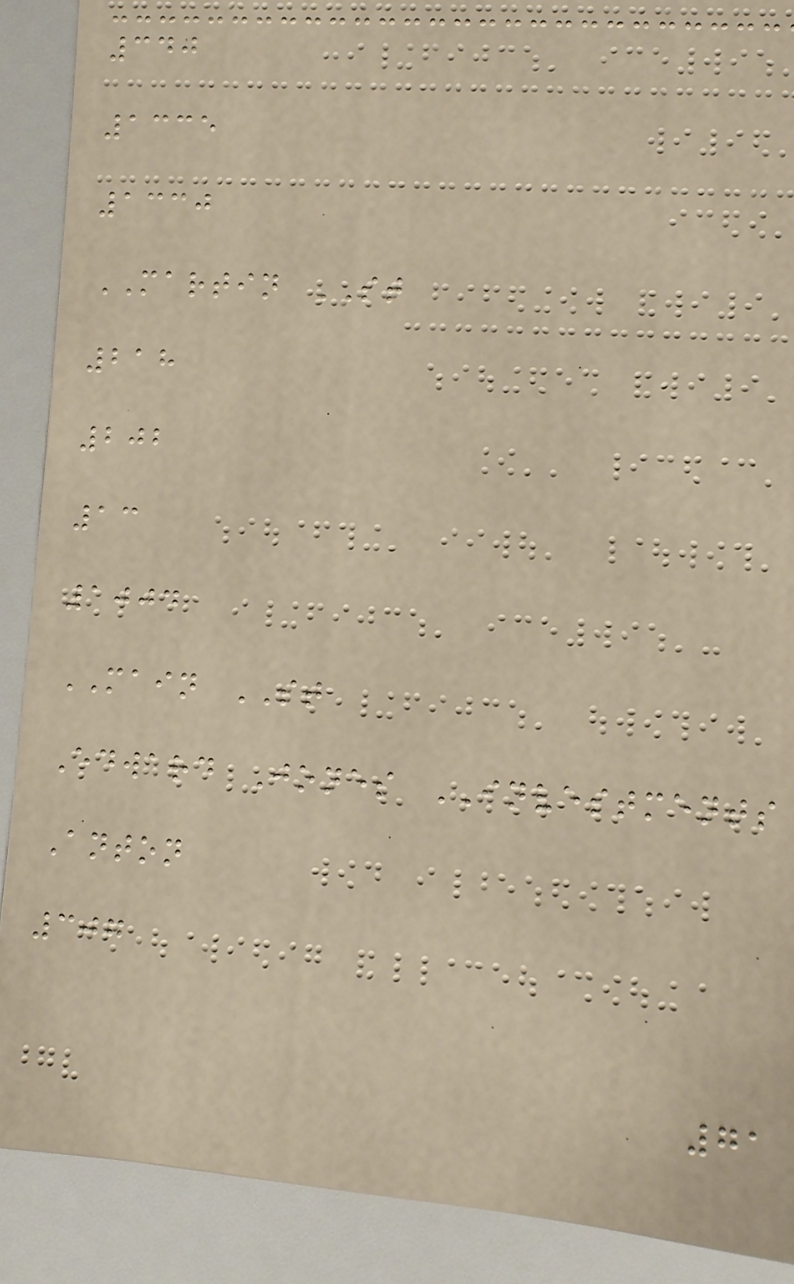340
1335
1330
MARTIN ST
218
202
13
1004
MAIN ST
Edward Jones INVESTMENTS
Anton
307
71
